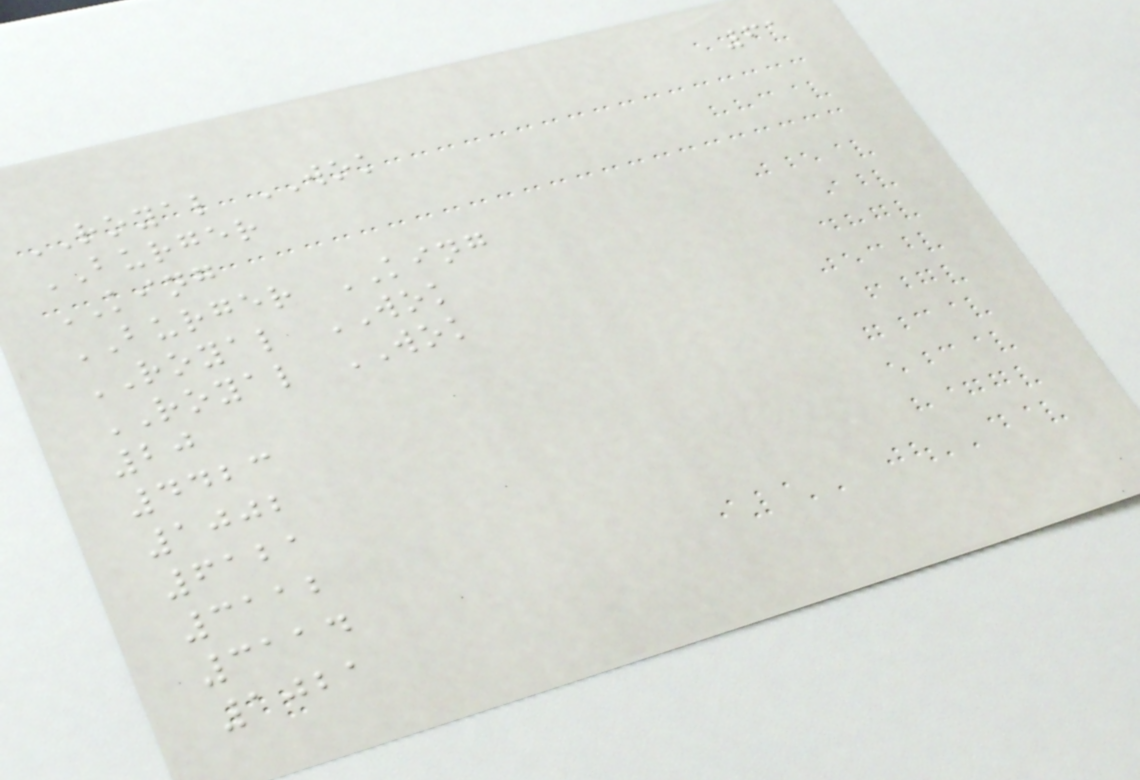61
ROYAL WOK
BURGER
KING
BURGER KING
ROYAL WOK
ROYAL WOK
20
4423
1002
6121
3112
3114
1021
